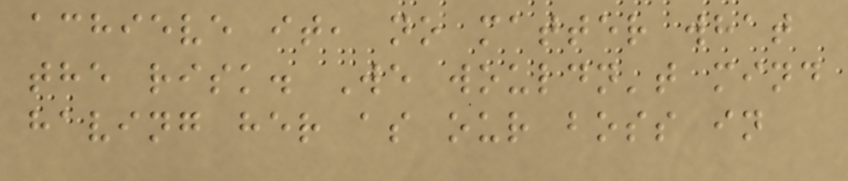achieve it, no matter what
the risk. We wouldn't mind
having her as our boss in
